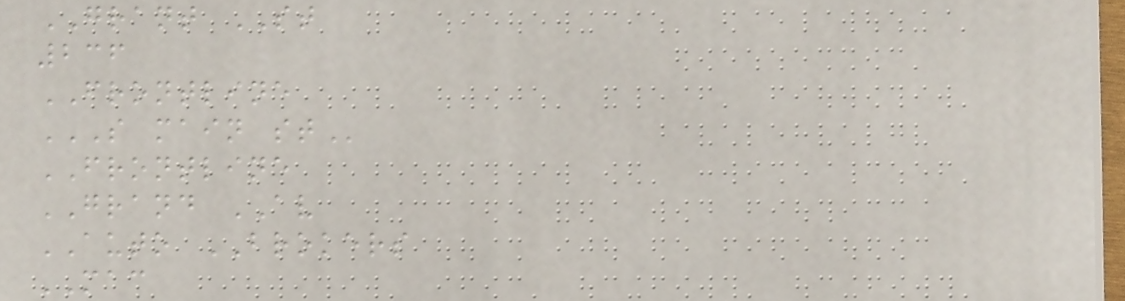GRANT ST
236
FRONTLINE
S MAIN ST
FRONTLINE
GRAND AV
AUTO BROKERS
MAC
